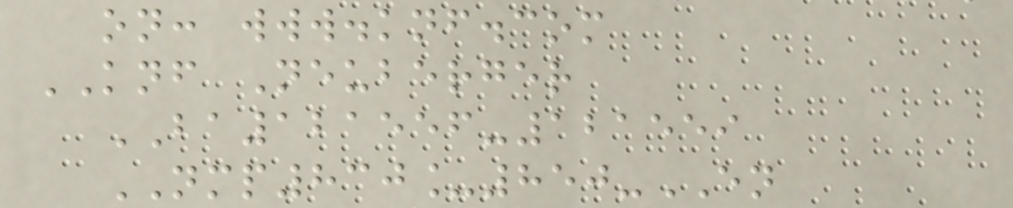on: www.knf.com
KNF Neuberger
BA121556-121559
NMP830_850-EN
